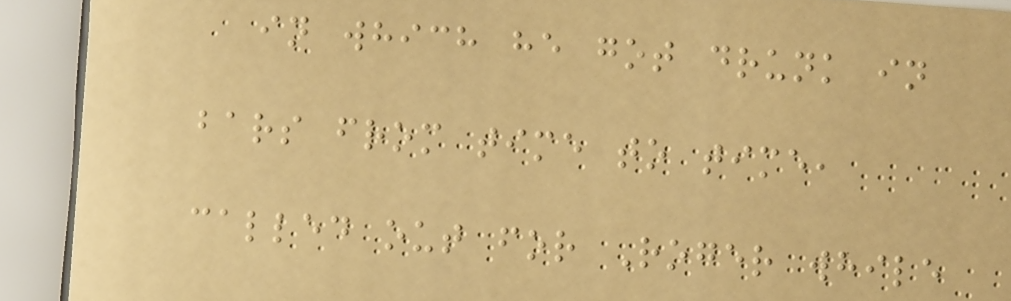in which he got drunk in
bars from time to time,
called out for Roger while
